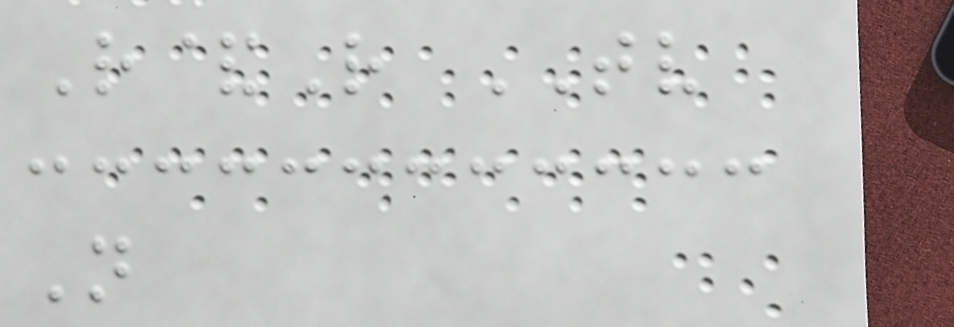R&R TV
N
